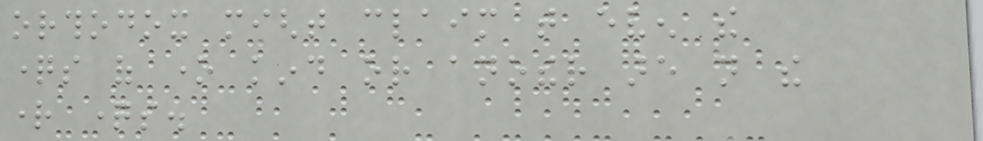orthodox might claim that even the
questions of one kind or another are not the
right questions.
